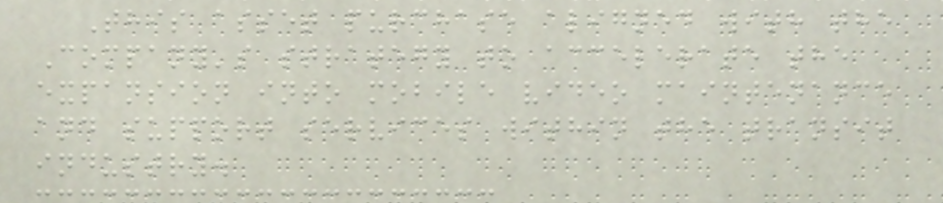This asset purchase aligned with the
Company's strategy to accelerate the
expansion into mobile video maintenance
and support services within the transit
industry.
